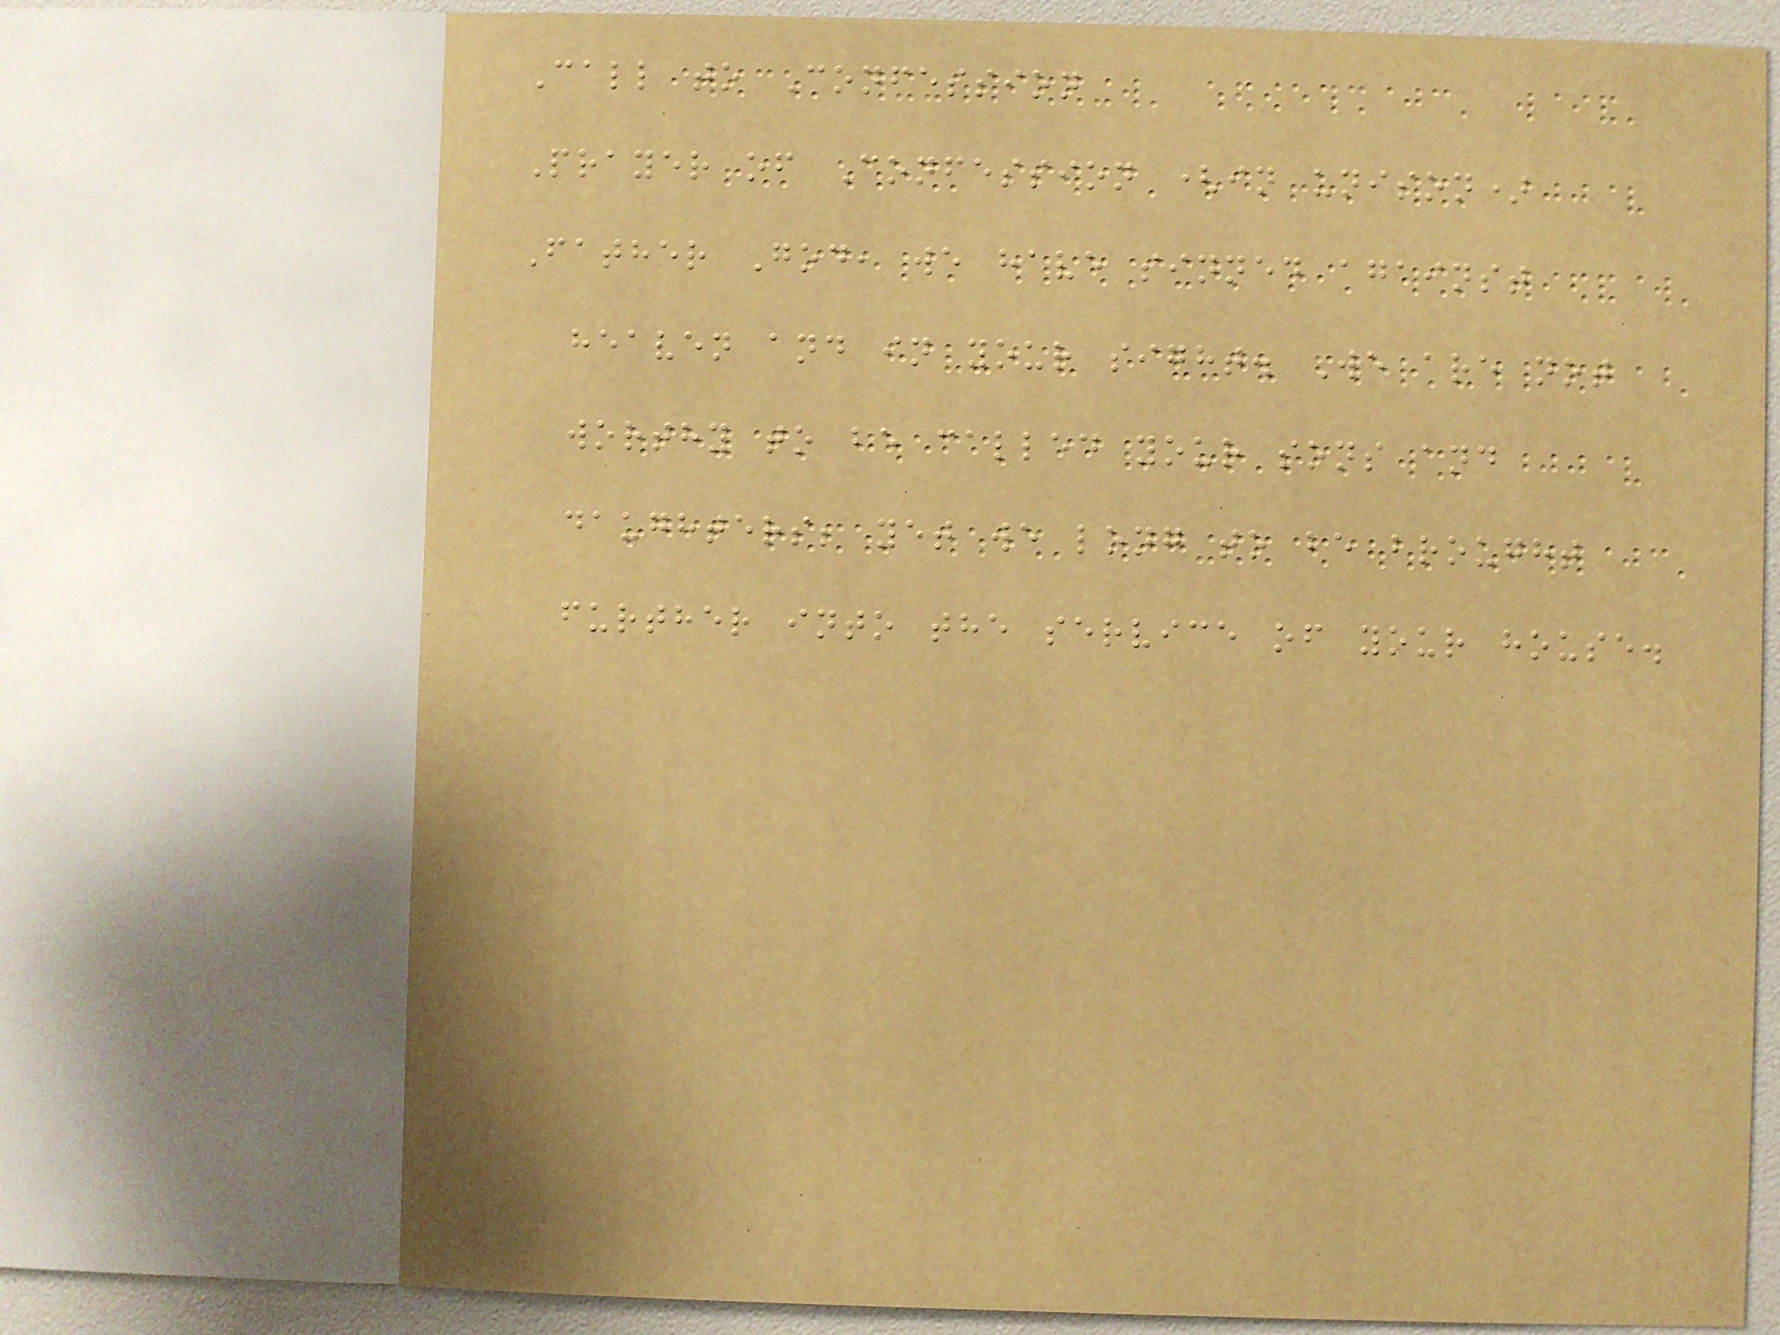Call to Confession
Prayer of Confession (in unison)
Father God, we have sinned against
heaven and in your sight. We are not
worthy to be called your sons and
daughters; yet we long to be brought
further into the service of your house.
